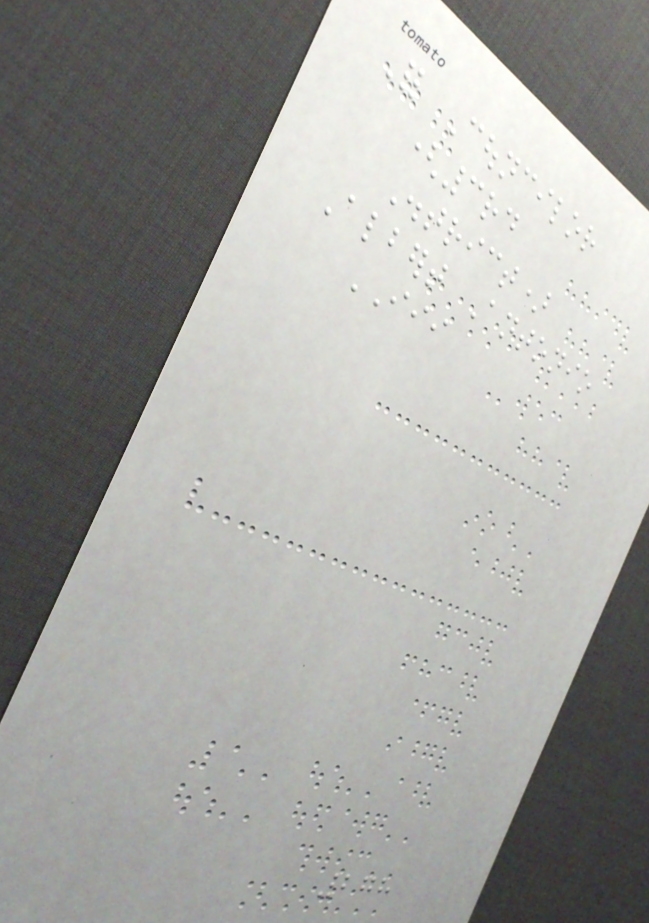For Councilor
(3rd
District)
Albert Antonio
III
278
